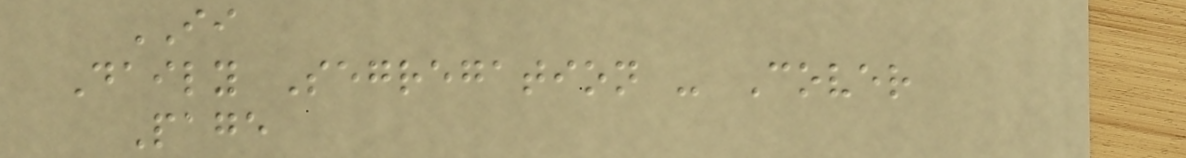II
Daily Segregation - Cover
Page
